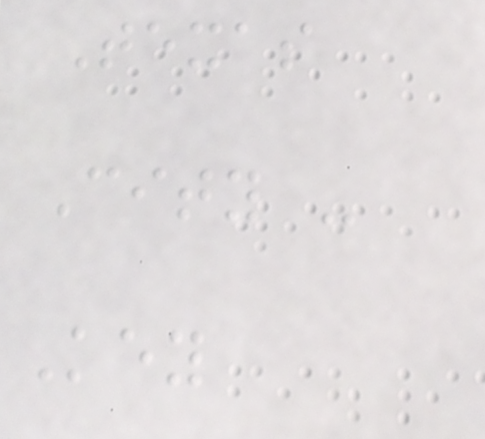Texas
City -
Key
